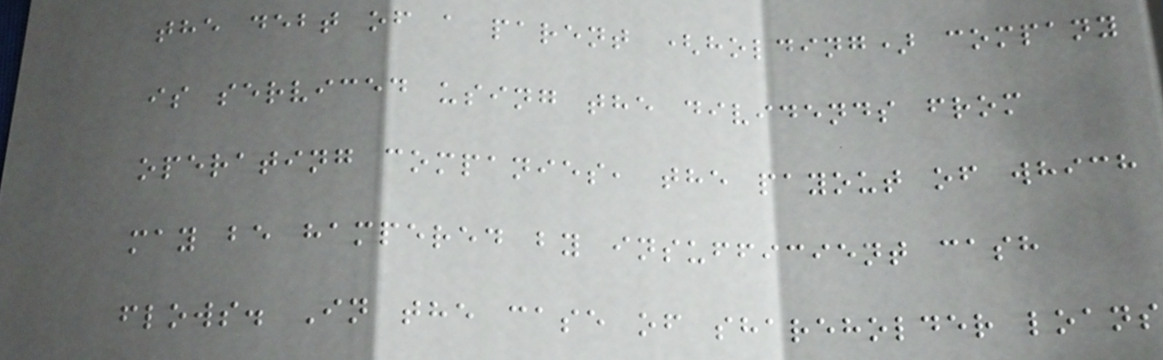the debt of a parent (holding) company
is serviced using the dividends from
operating companies, the payout of which
may be hampered by insufficient cash
flows. In the case of shareholder loans
